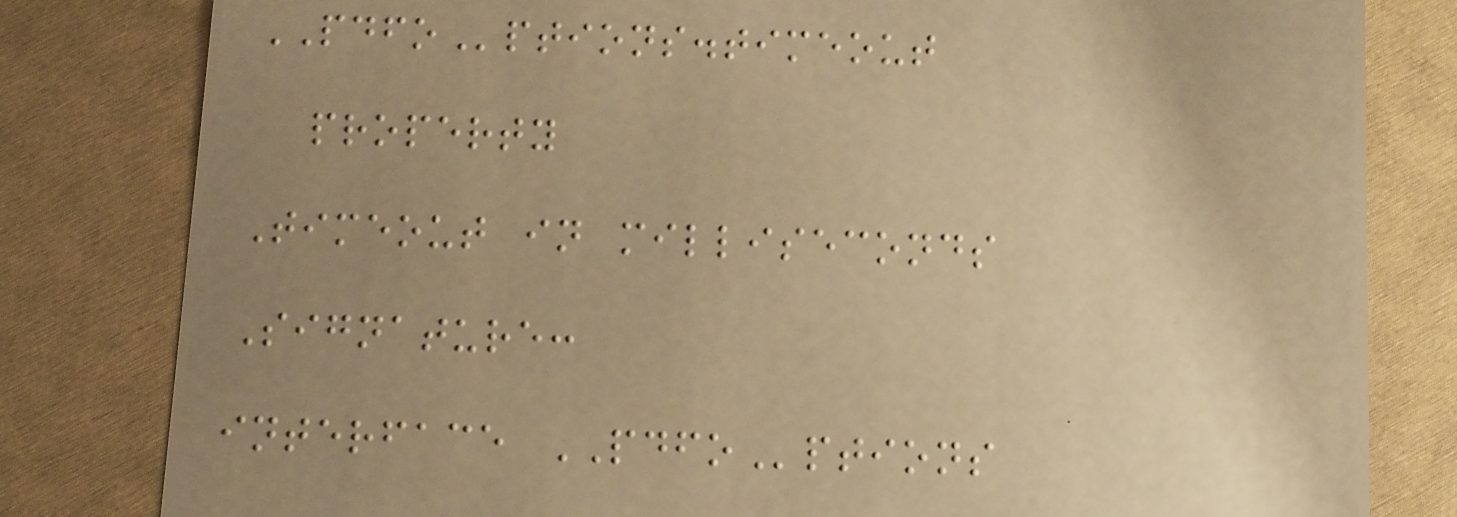PDFOptions.timeout
property
Timeout in milliseconds
Signature:
interface PDFOptions
